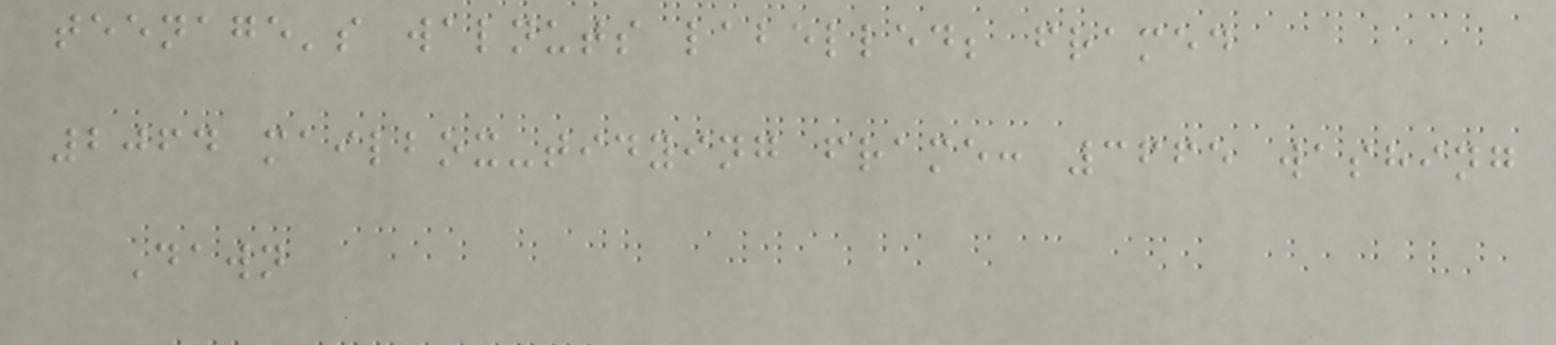teenage's walnuts labelled; framed
2064 mailbox-tidying frame: 3665 washing
Dawn
